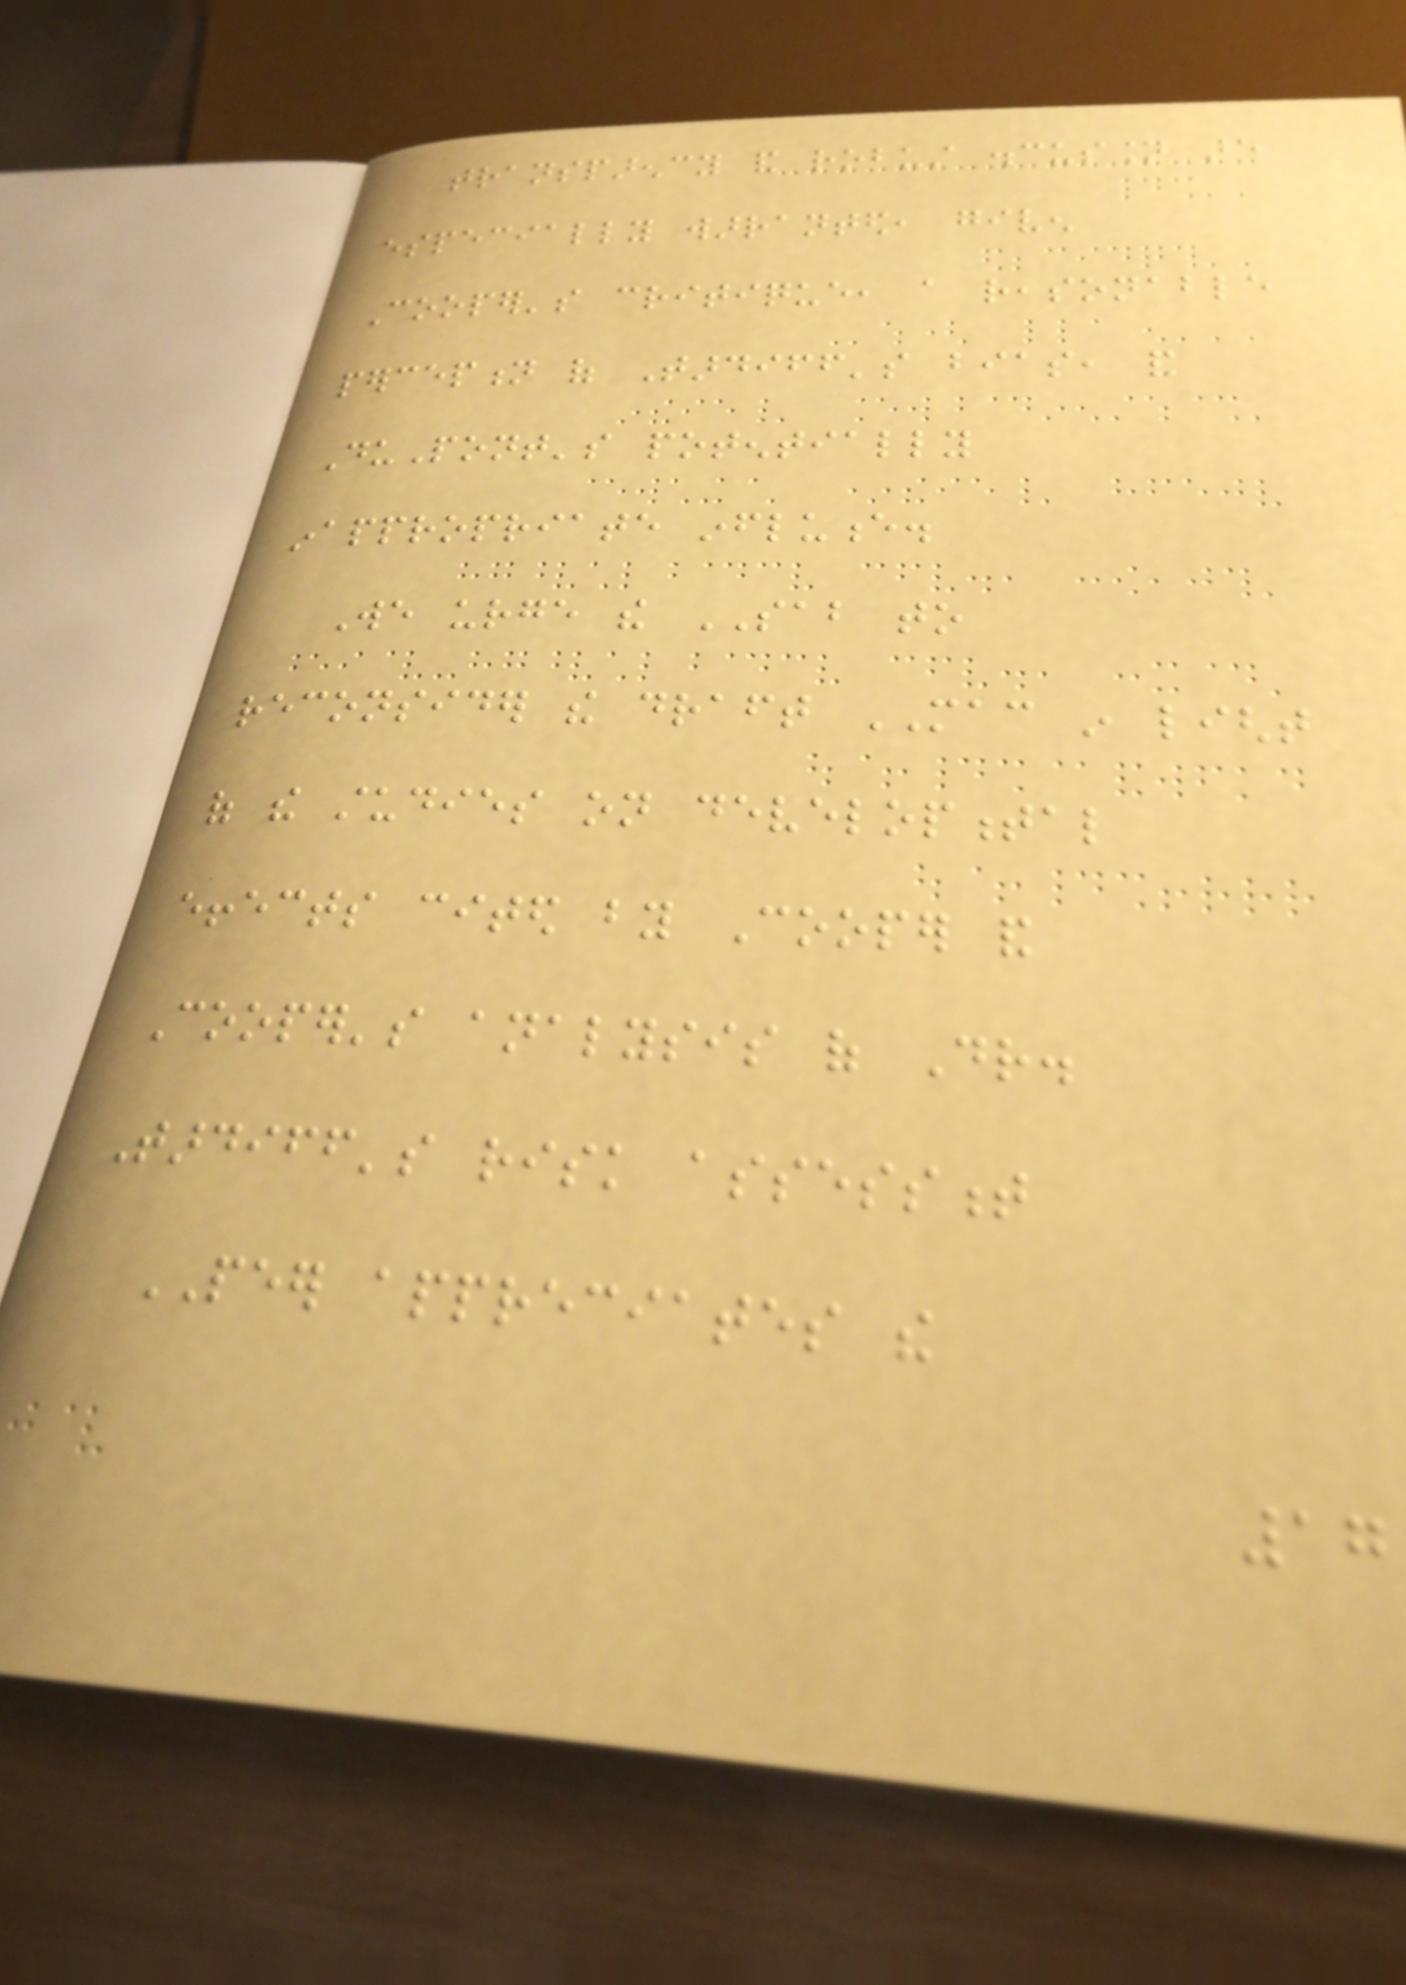transparency and robust discussion are
especially warranted, given
Cooper's critique, a reasonable
perception of Tardiff's bias, and
DuPont's potentially
inappropriate influence.
We urge the SAB to
reconsider the draft MAC in light
of the studies on developmental
effects cited by Cooper and
Cooper's analysis of Dr.
Tardiff's risk assessment
PEER appreciates the
17
